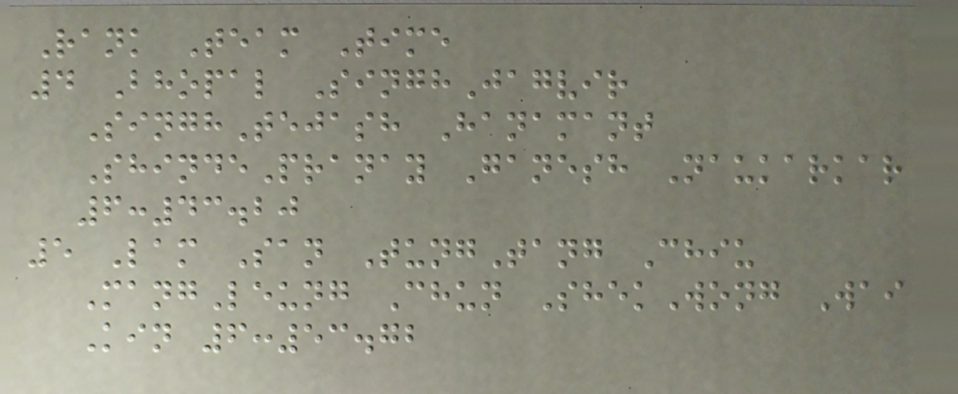Rank Team Time
4 Bhopal SinghJagvir
SinghTejash Hanamant
ShindePranay Ganesh Naukarkar
6:43.20
5 Lam San TungTang Chiu
MangLeung Chun ShekWong Wai
Kin 6:53.72
